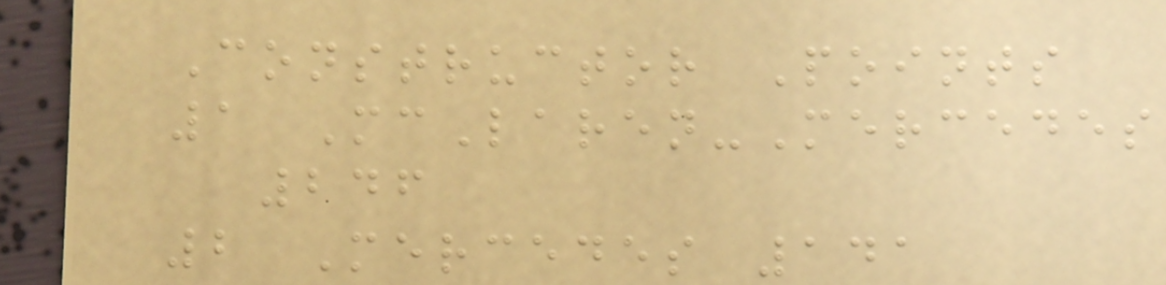Constructor Points
1 McLaren-Mercedes
246
2 Mercedes 141
